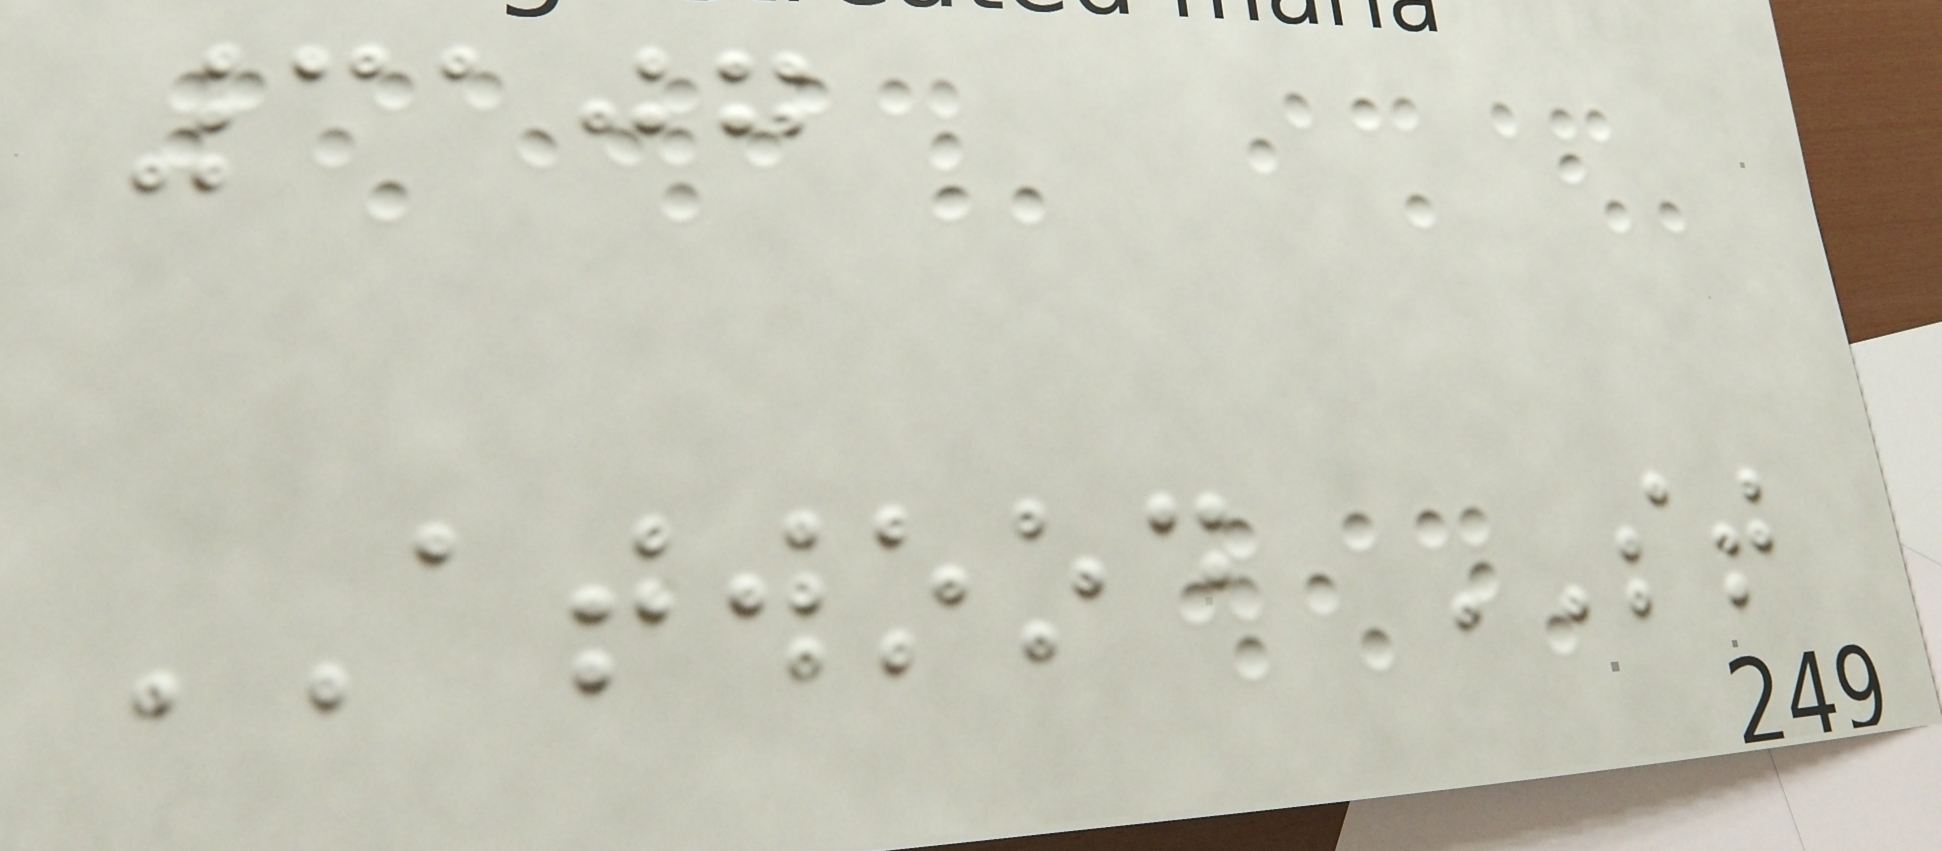3107
ATWOOD ST
